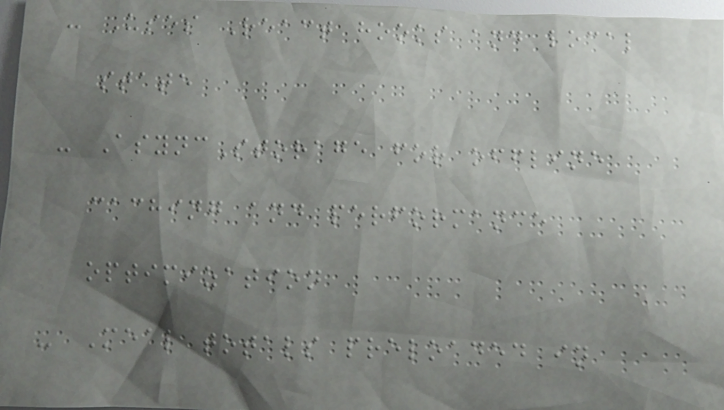- Uses React hooks and local
state
- AsyncStorage for offline
caching and performance
optimization
- Meal totals preloaded in
